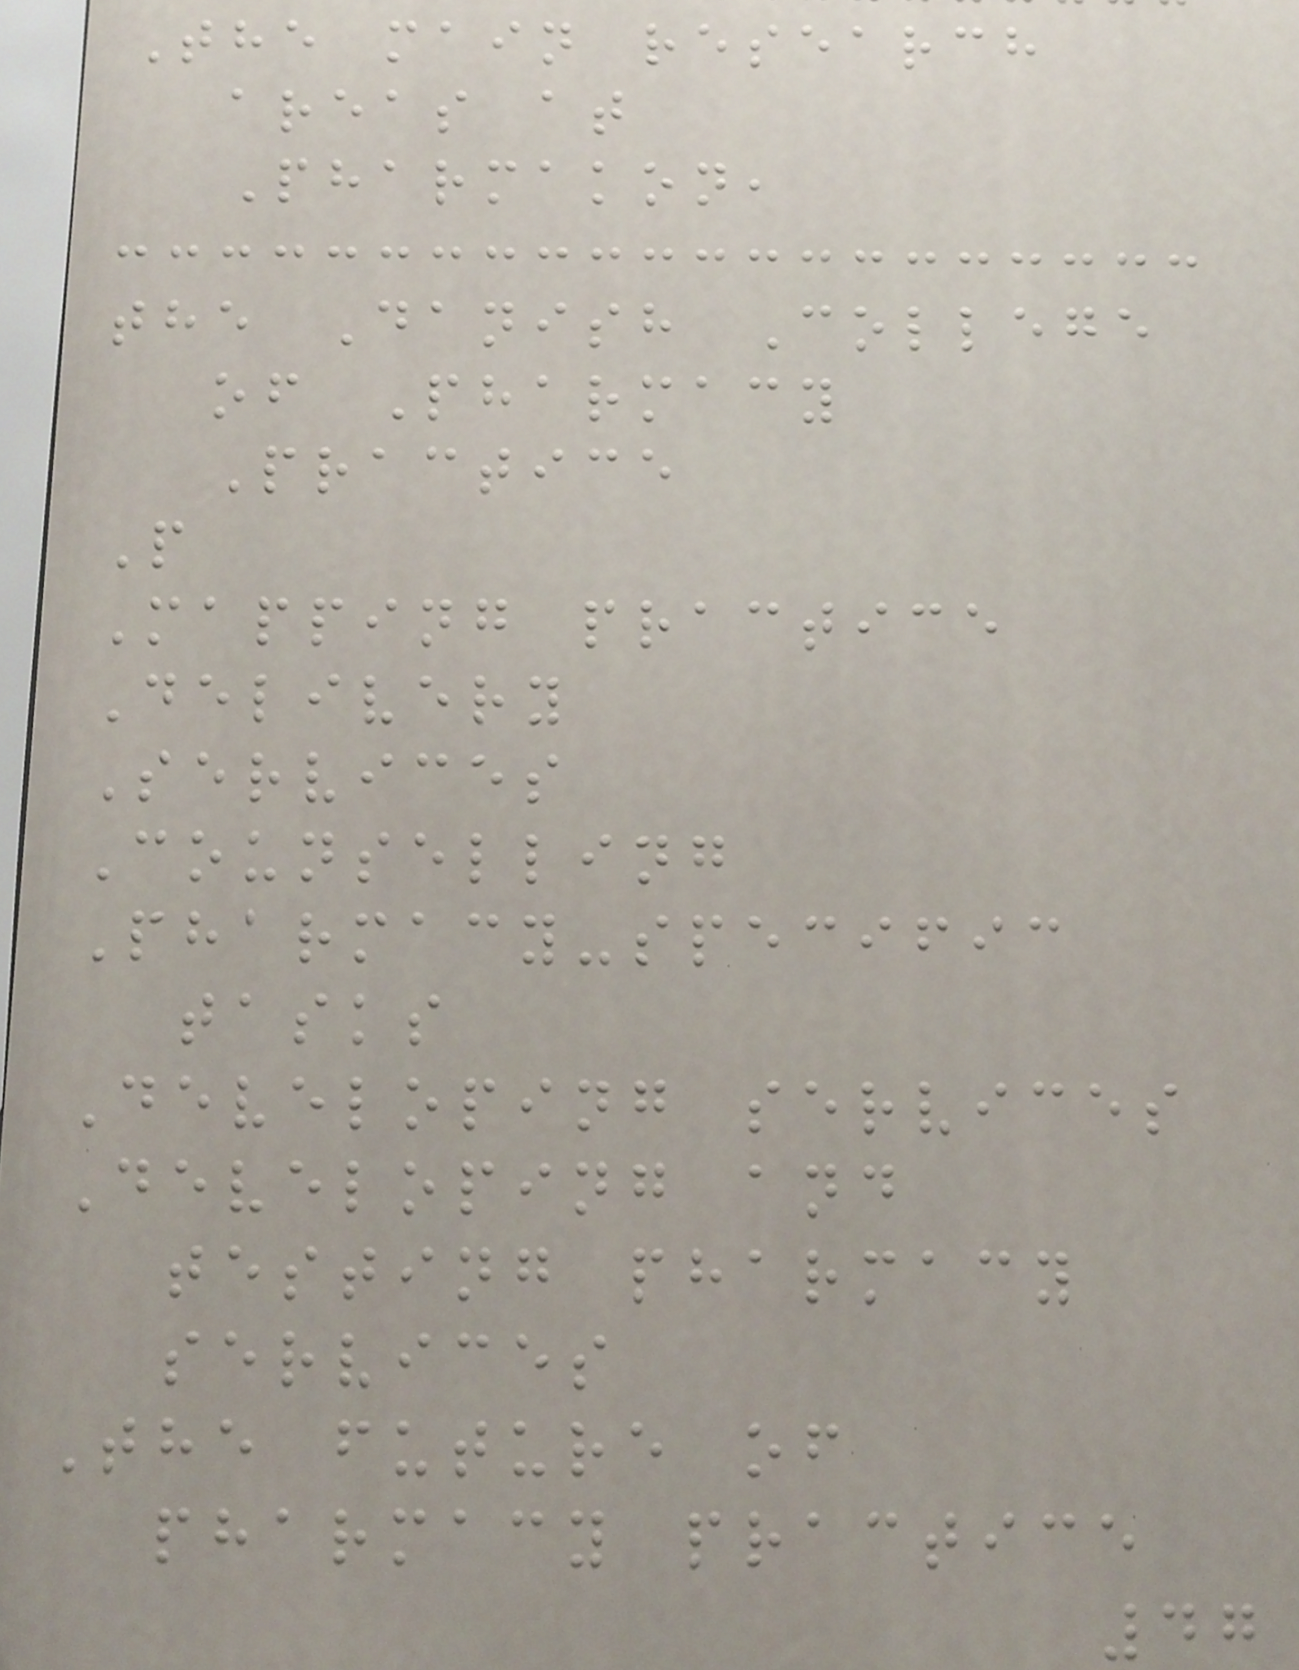The main research
areas at
Pharmakon,
the Danish College
of Pharmacy
Practice
P
Mapping practice
Delivery
Services
Counselling
Pharmacy-specific
tasks
Developing services
Developing and
testing pharmacy
services
The future of
pharmacy practice
47
